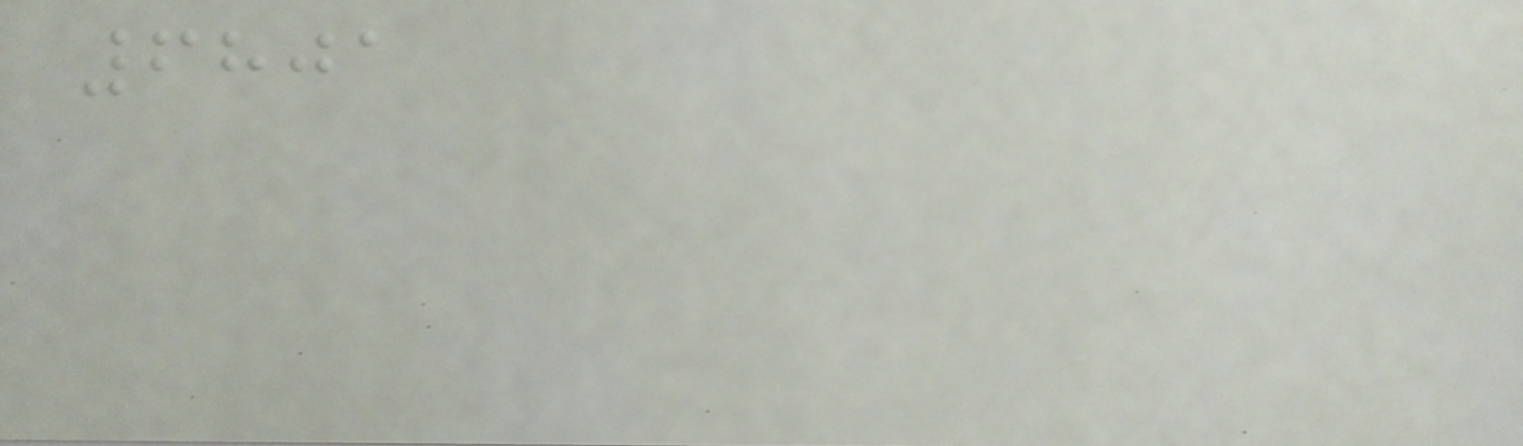6801
